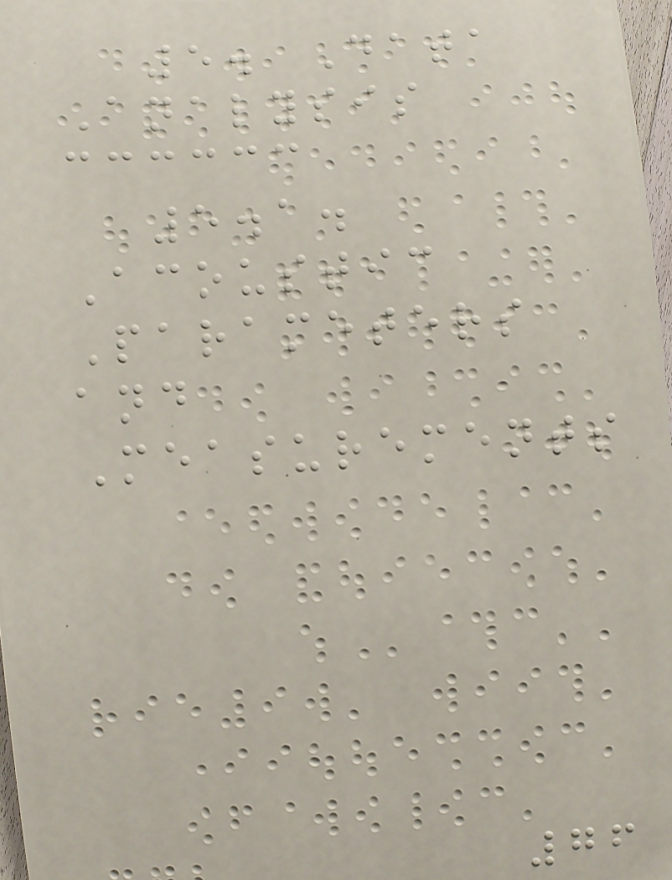5. Data
Analysis
5.1.
Acoustic
Parameters
and
Measurements
76
